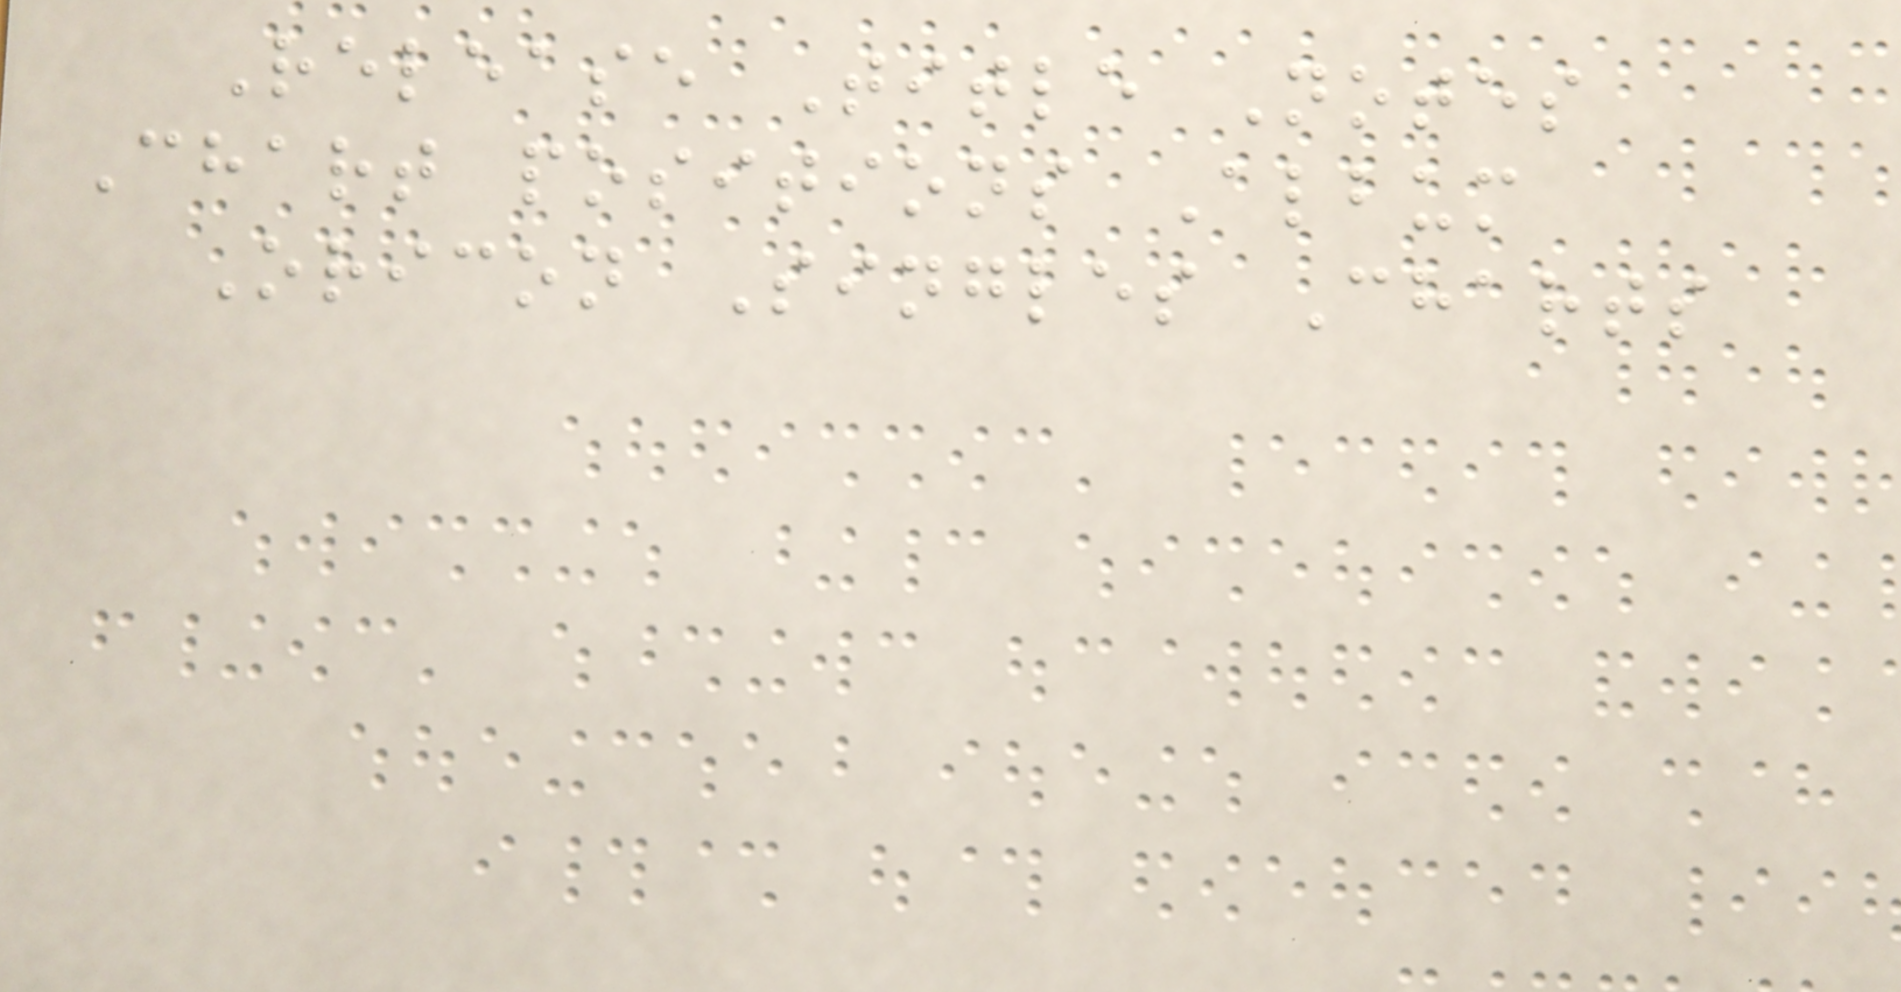Release Title Notes
Chart positions Album
Oricon Singles Charts
